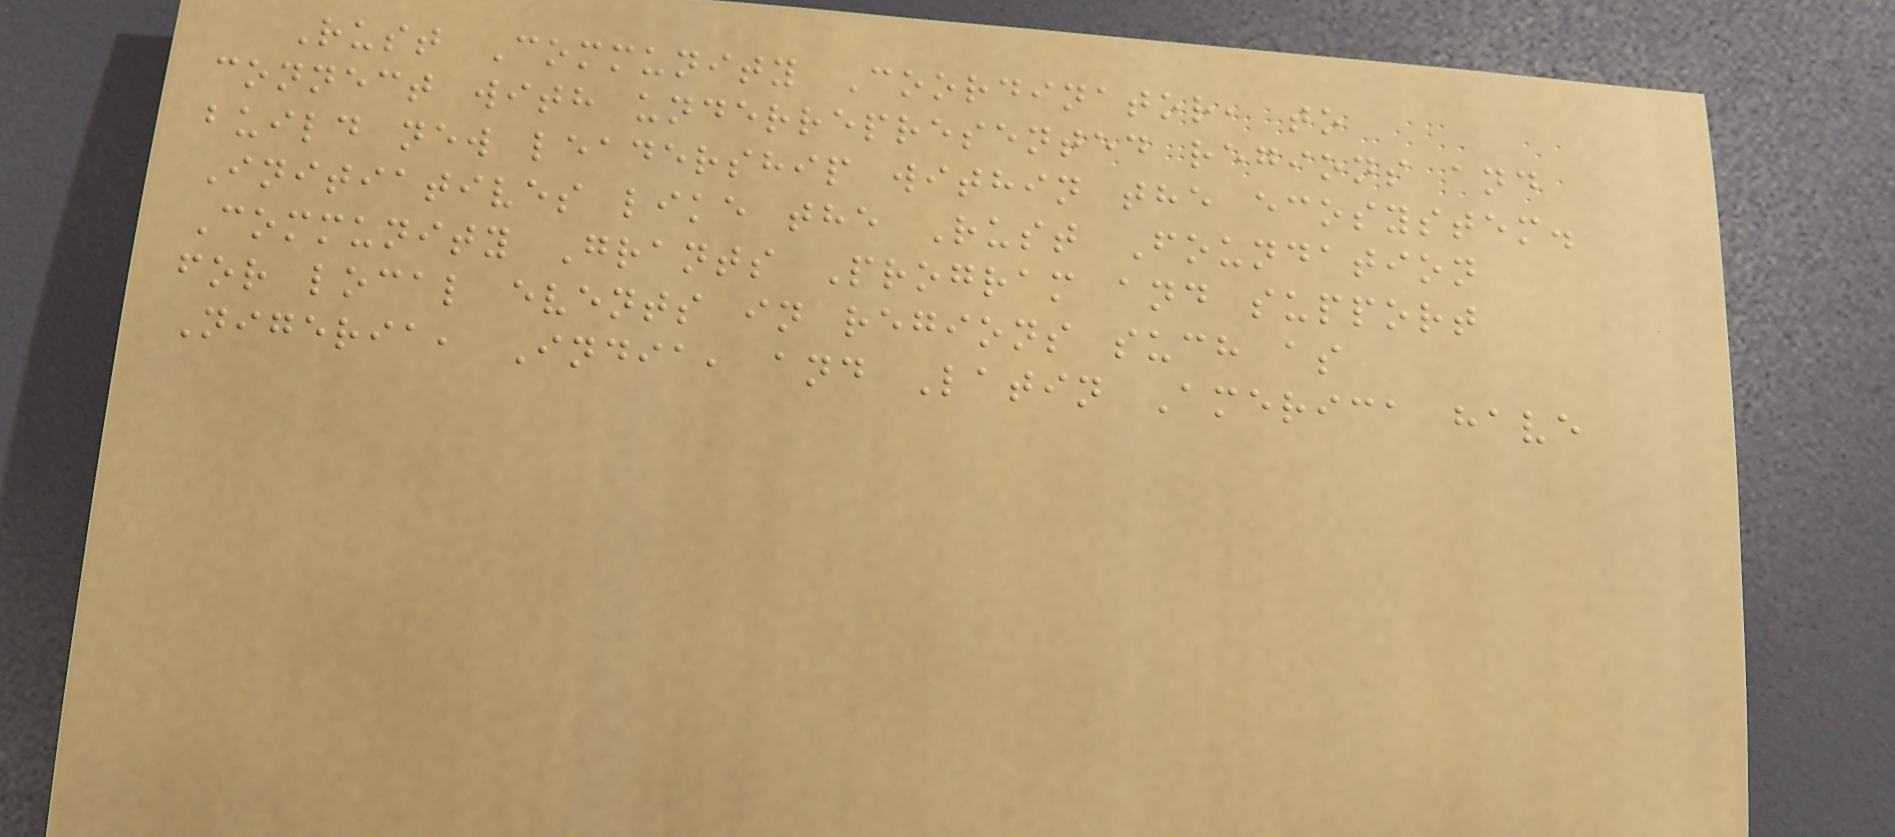Rust Community Coordinator, to
connect with underrepresented regions and
build new leadership within the ecosystem.
Initiatives like the Rust Foundation
Community Grants Program and support
for local events in regions such as
Nigeria, India, and Latin America have
